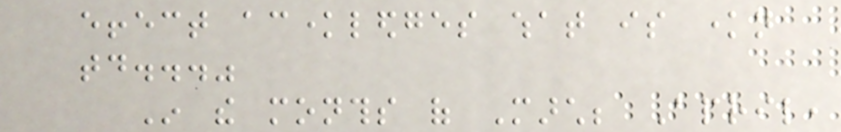effect acknowledges what is known
today..."
In the months of March; April,
